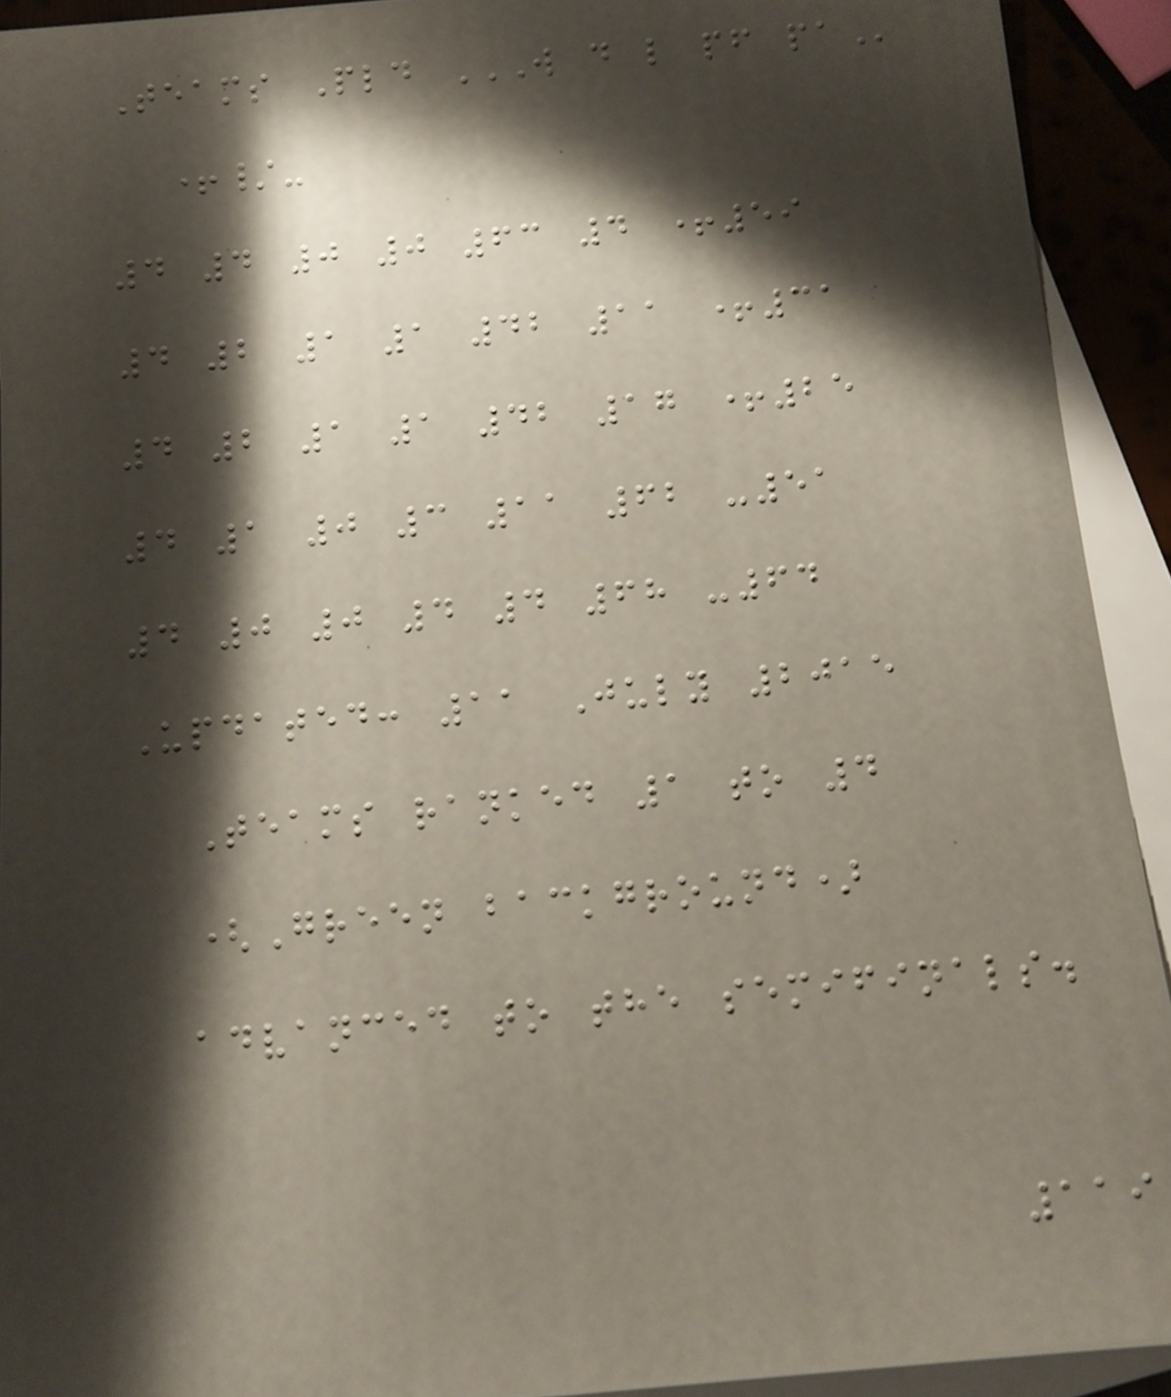Teams Pld W D L PF PA
+/-
4 4 0 0 63 4 +59
4 2 1 1 42 11 +31
4 2 1 1 42 17 +25
4 1 0 3 11 62 -51
4 0 0 4 4 68 -64
Updated: 11 July 2015
Teams ranked 1 to 4
(Green background)
advanced to the semifinals.
119
